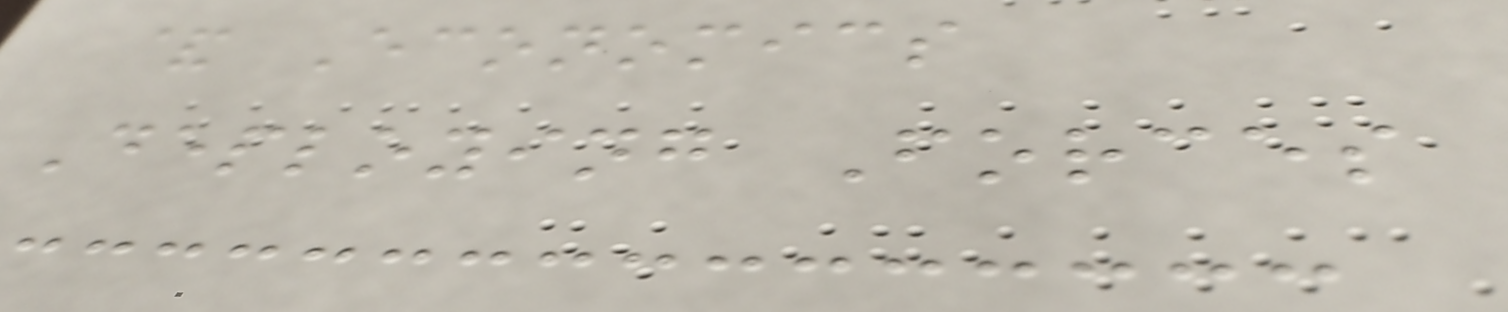& Economics
Deploying Forces
